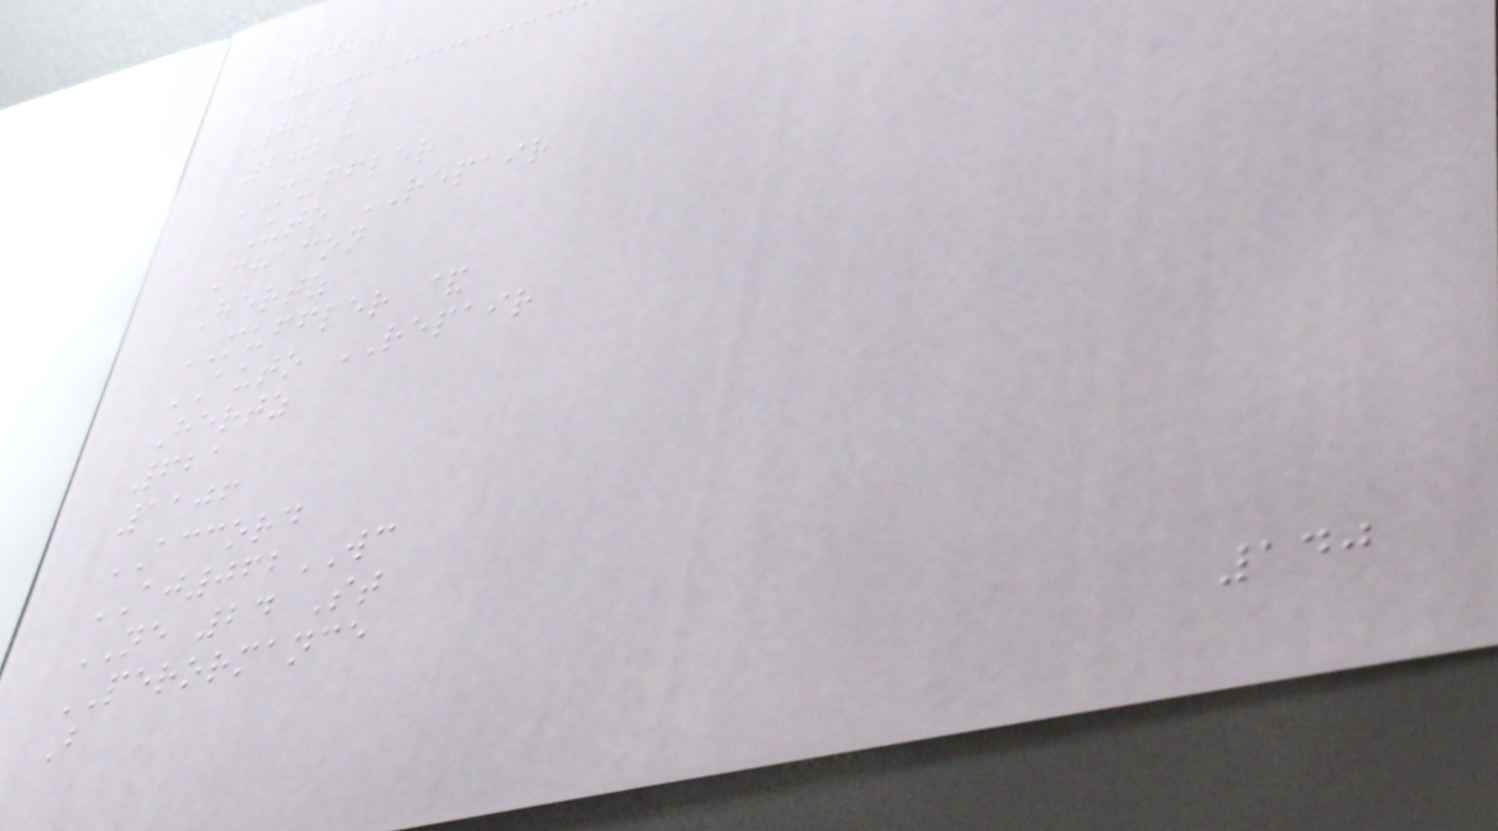6770
7612
2723
MUFFLER
UTO REPAIR
Chacon
Hertz
MUFFLER &
AUTO REPAIR
Hertz
621
1106
ACCORD
AJ062WC
NE 24 St
PERORMANCE
B
140
